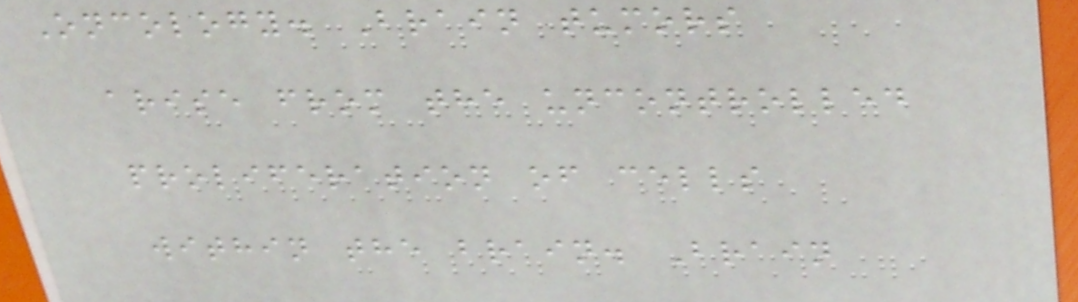Oncology. Brain tumors
arise from the uncontrolled
proliferation of cells
within the brain. Brain
